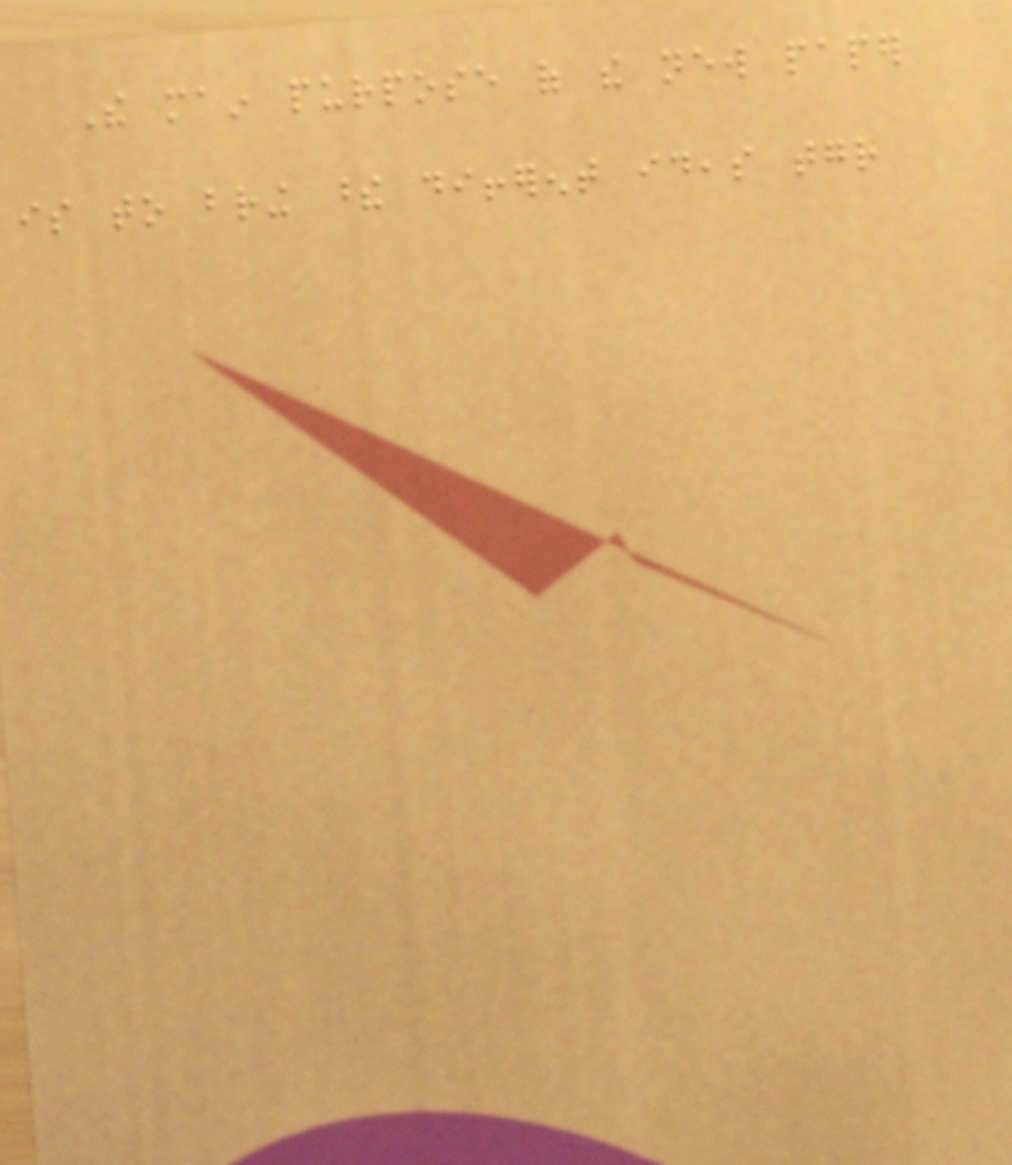The main purpose of the new paper
is to bring these different ideas together
